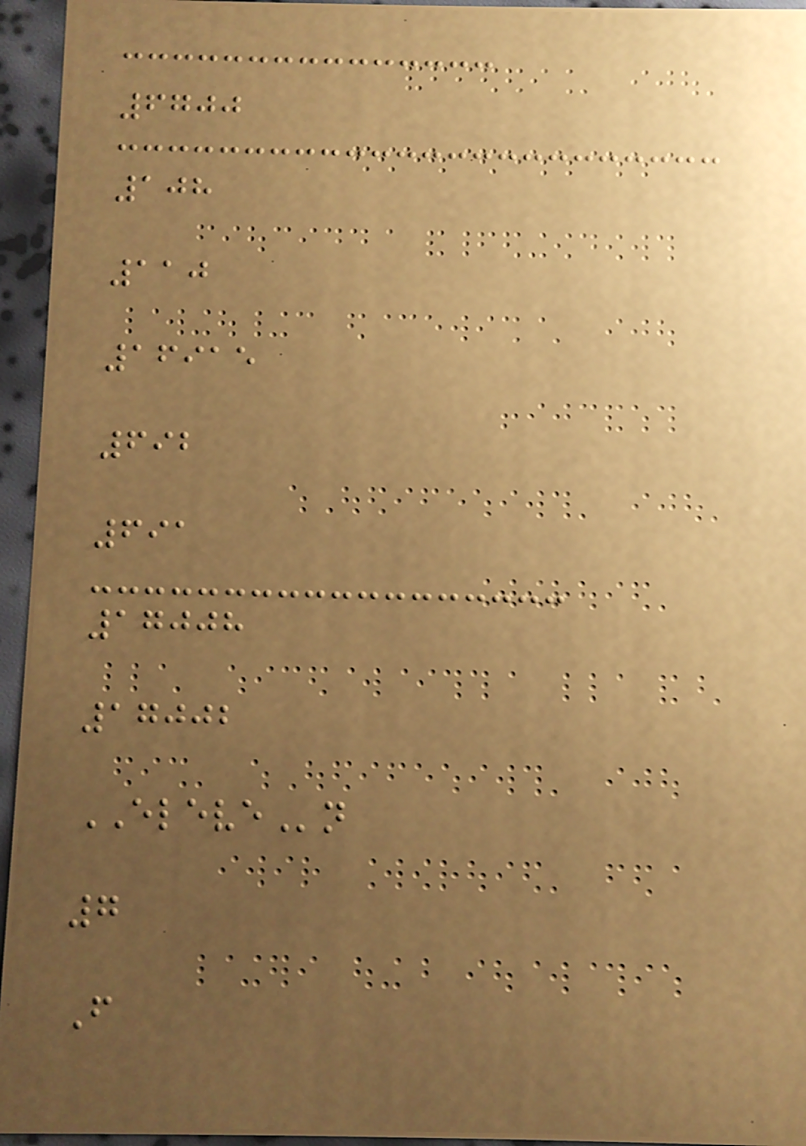6700
108
110
16915
692
691
17008
17002
ELEVEn
7
F
